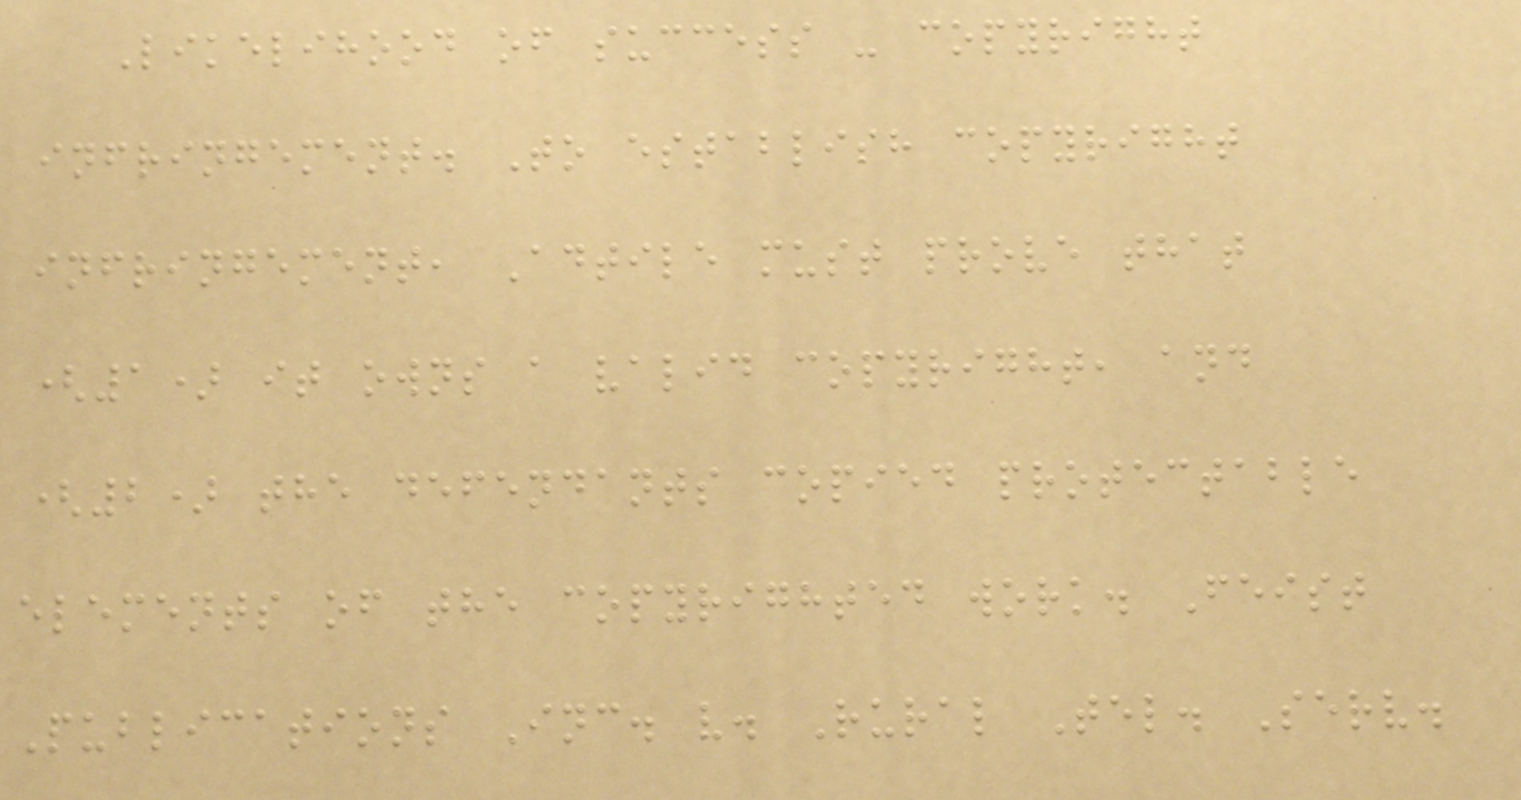Likelihood of success - copyright
infringement. To establish copyright
infringement, Adtile must prove that
(1) it owns a valid copyright, and
(2) the defendants copied protectable
elements of the copyrighted work. Feist
Publications Inc. v. Rural Tel. Serv.
